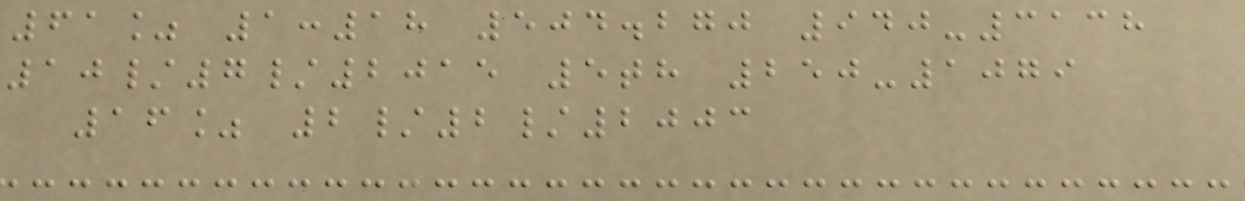61% 1:18 504.270 940-3138
10/7/2015 5th 250-1079
16% 2/2/2003
